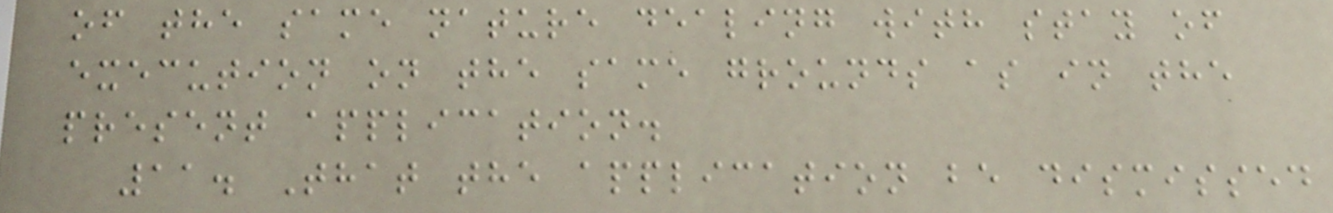of the same nature dealing with stay of
execution on the same grounds as in the
present application.
11. That the application be dismissed
